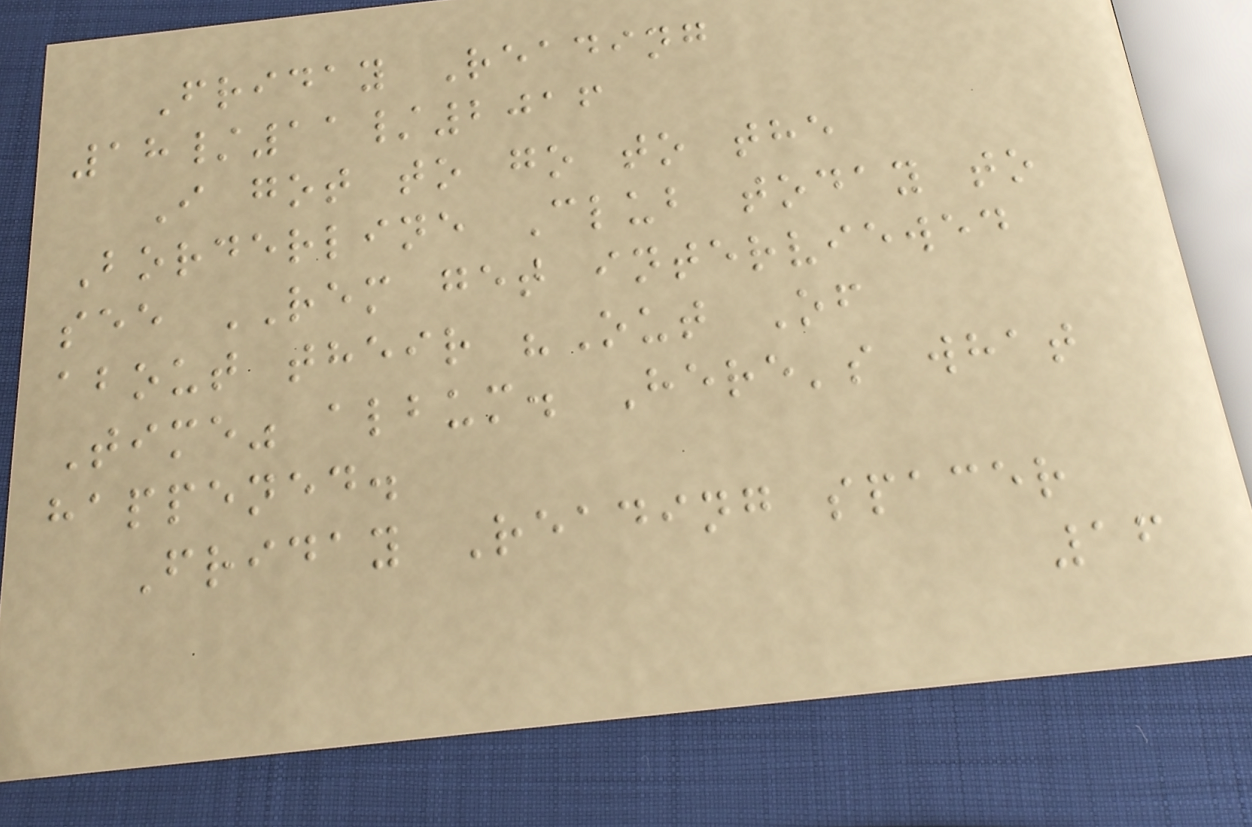Friday Reading
18/11/2016
I got to go to the
Borderline Club today to
see REM get interviewed
about their "Out Of
Time" album. Here's what
happened.
Friday Reading spacer
16
